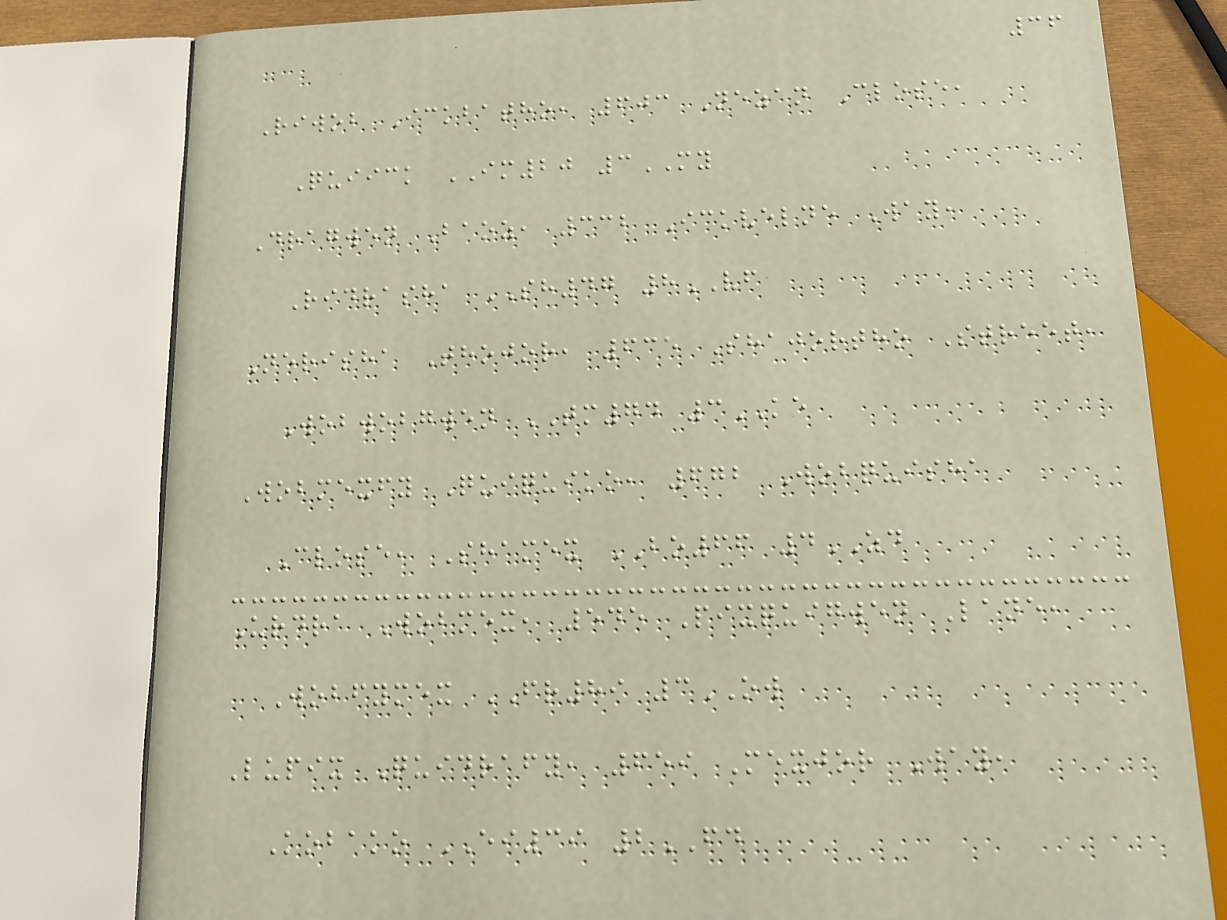36
Riwob Ickbatho, 603 Nezan Close,
Quiick IM20 3MY
Dragwen Baoz, 332 Ickvelne Way,
Ridrasha SH47 8VF
Nerisha Thojor, 635 Shajortho Street,
Wobwobgwen TM74 3KE
Wobmexfy Quiquiko, 672 Wobquisha
Close, Shamex BO66 4ZD
Urdra Wobmex, 545 Pixquigwen Lane,
Wobfymex FR89 3OW
Lupix Quidrafy, 659 Mexjor Way,
Kobako EI39 2FD
